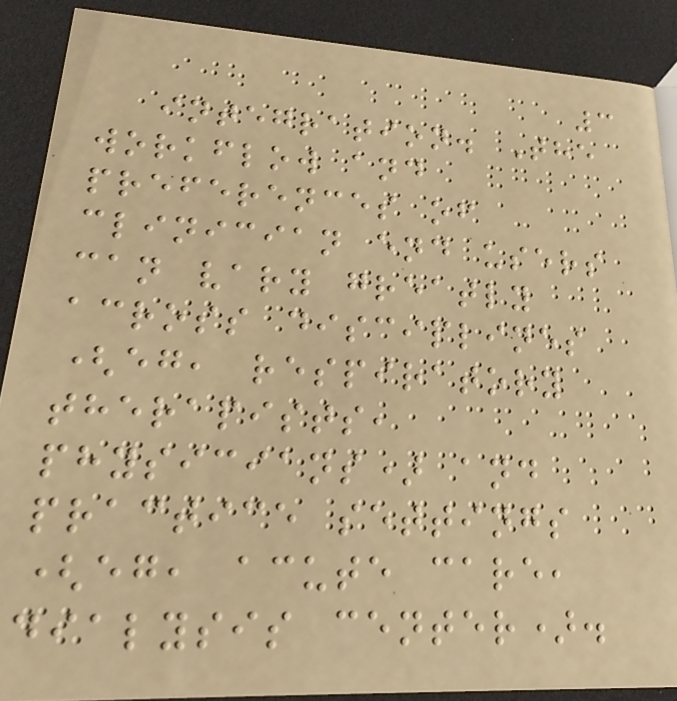3
integration. The
workflow and
preferences of
clinician end users
can vary greatly
across disciplines
(eg, respiratory
therapists,
physicians) and
practice settings
(eg, acute care,
dialysis center).
